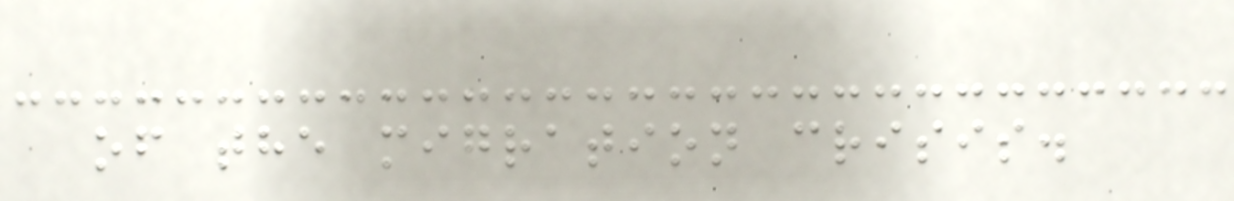of the migration crisis.
